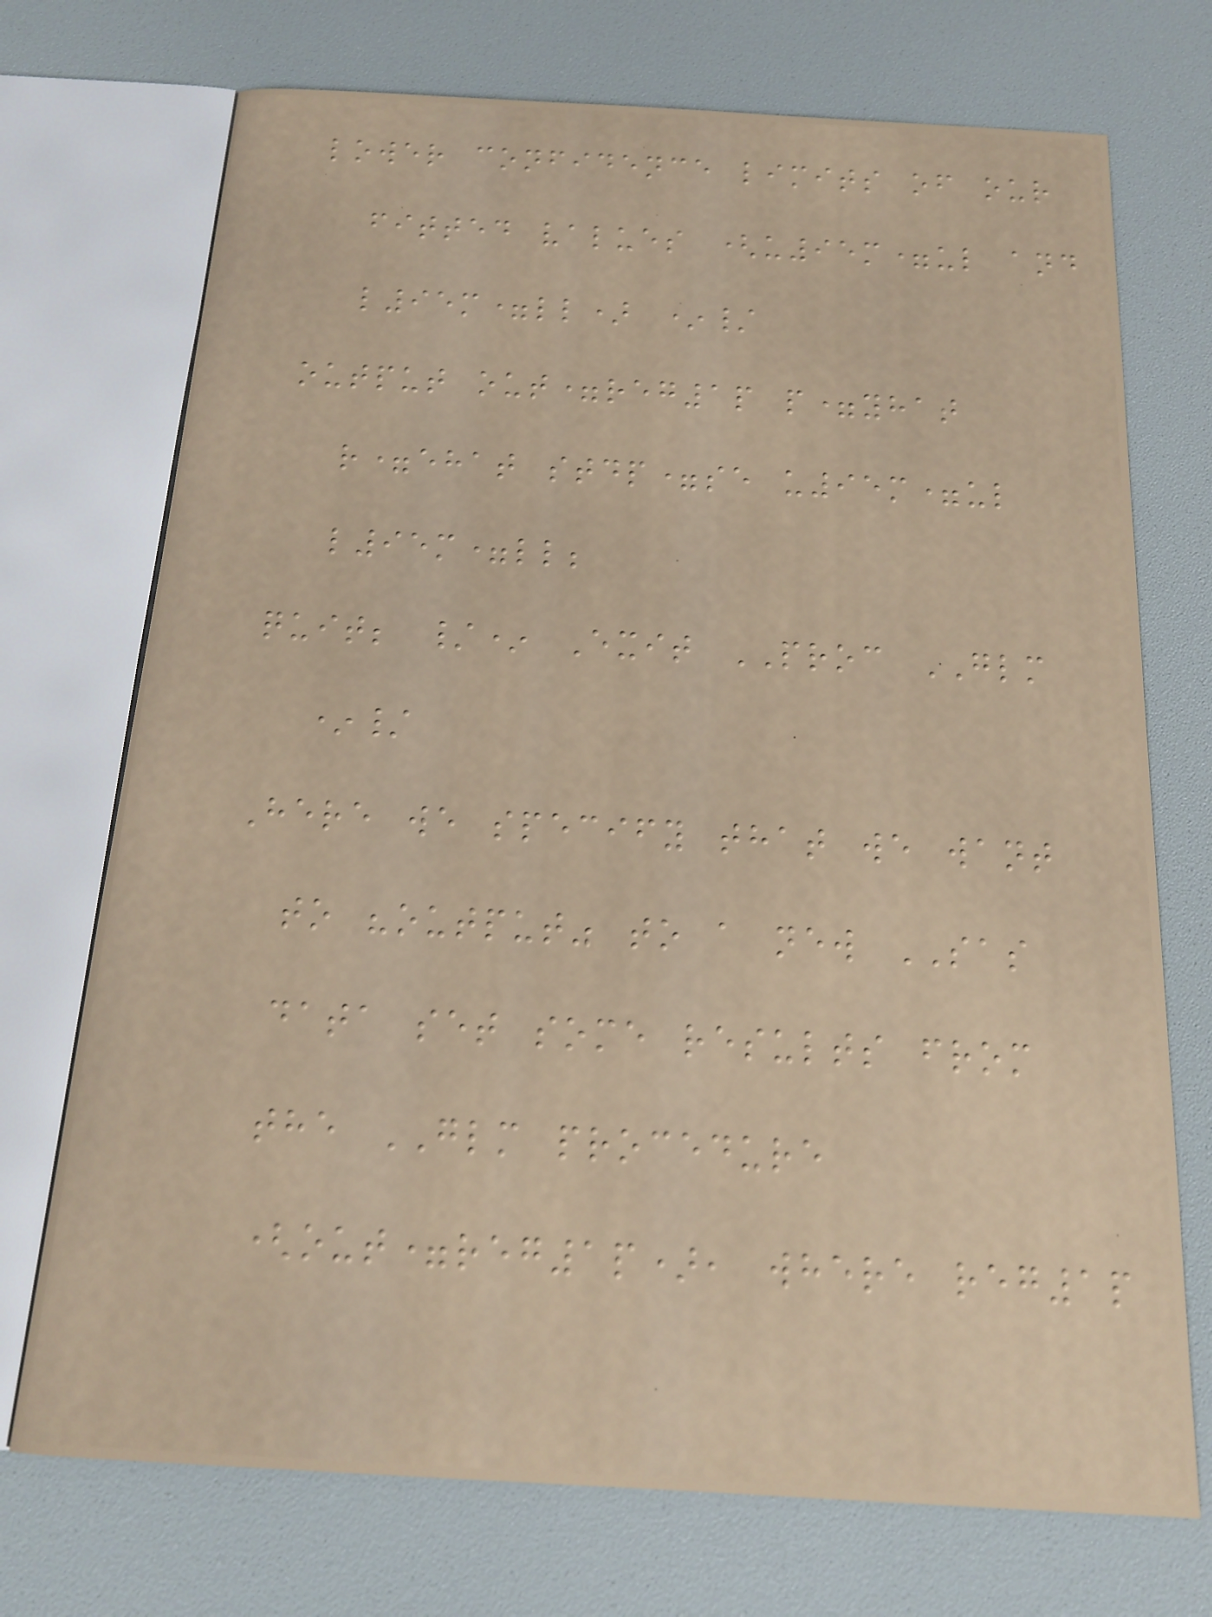lower confidence limits of our
fitted values (u95m=ul and
l95m=ll) */
output out=reg1p p=yhat
r=ehat stdp=se u95m=ul
l95m=ll;
quit; /* Exit PROC GLM
*/
Here we specify that we want
to "output" to a new SAS
data set some results from
the GLM procedure
(out=reg1p), where reg1p
